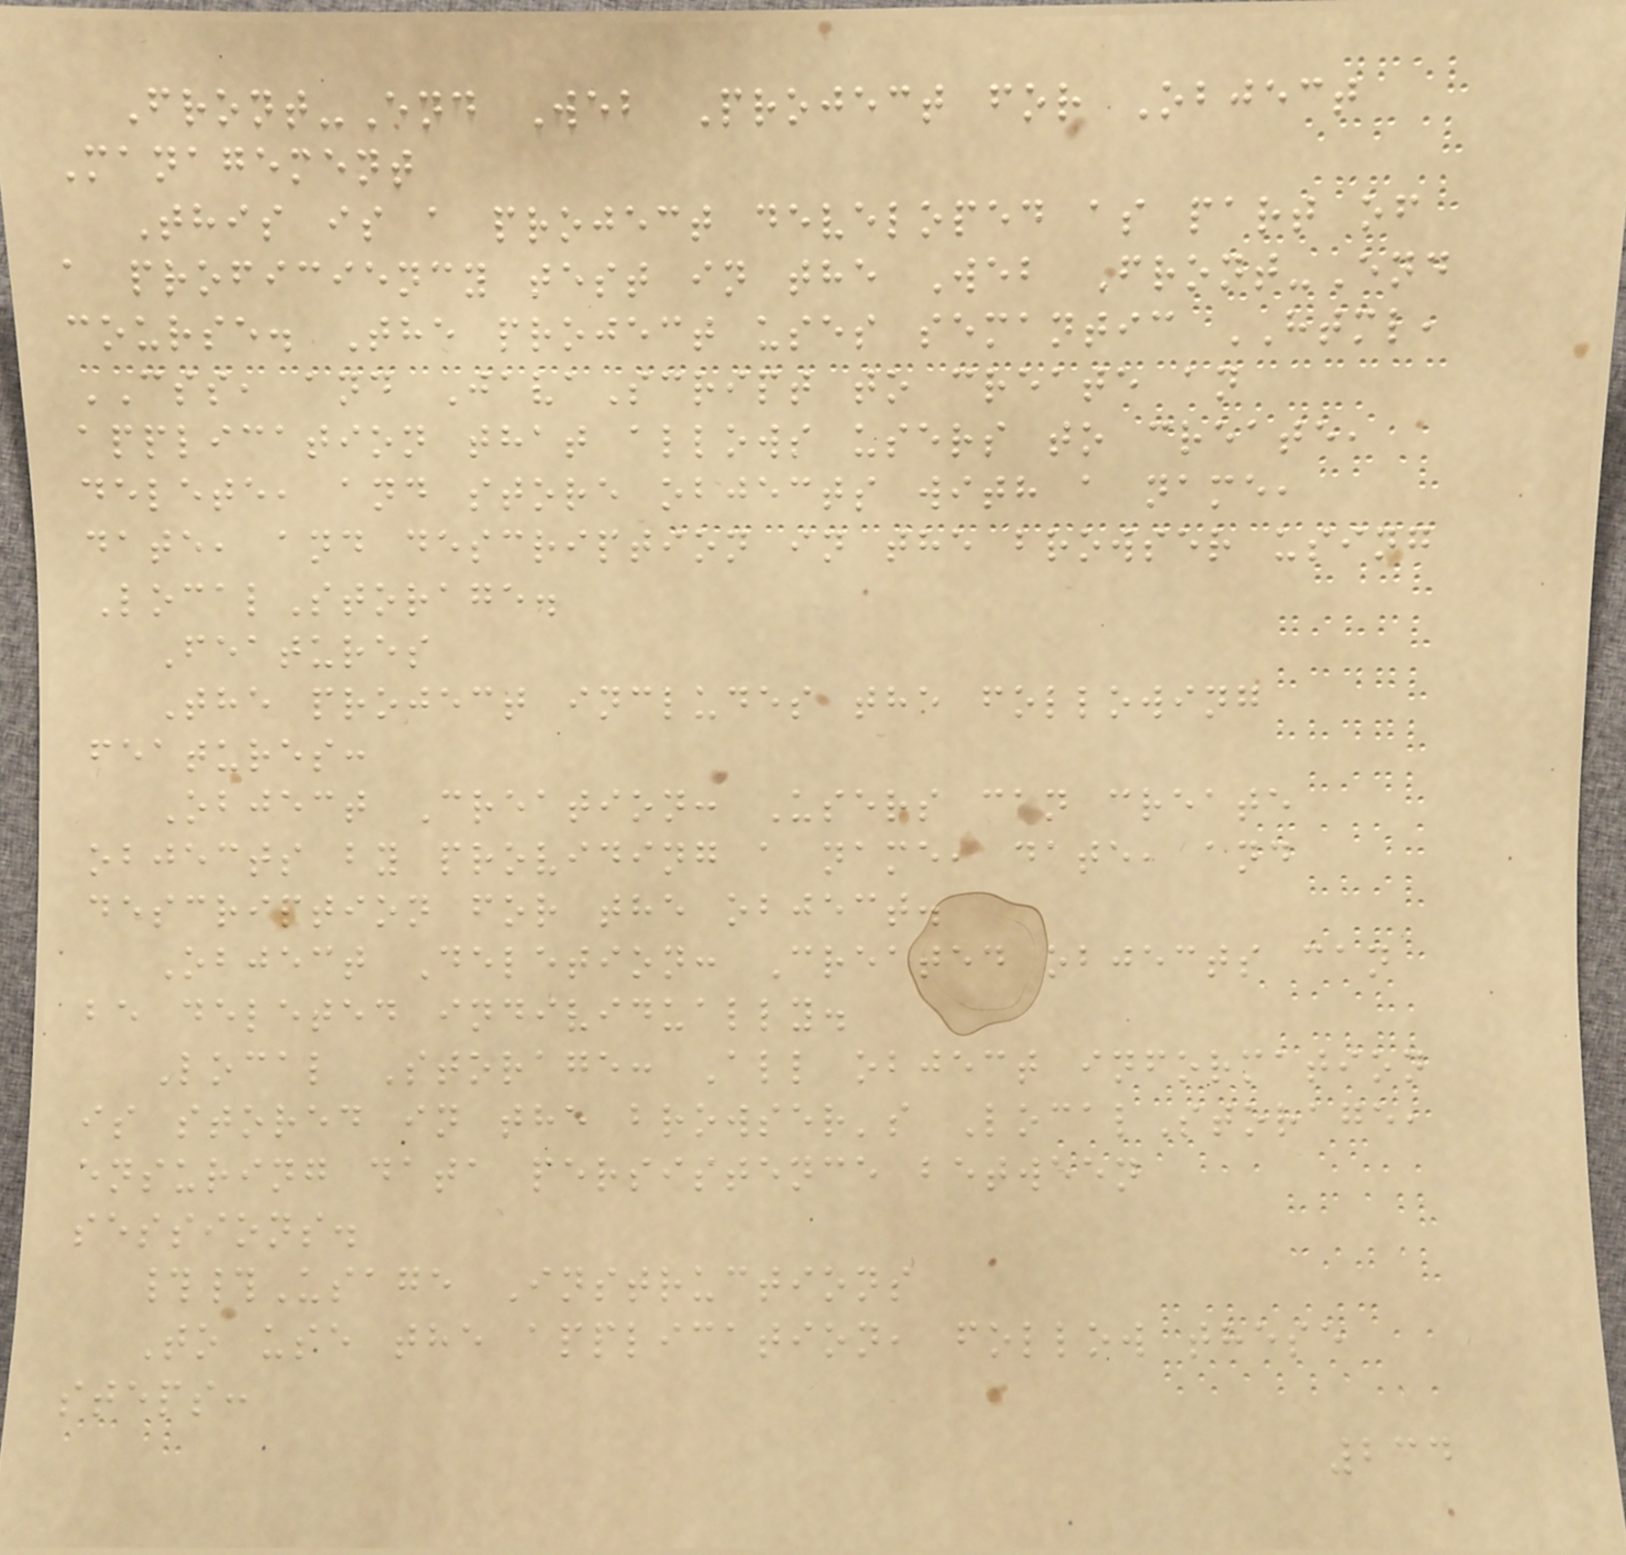Front-End Web Project for Object
Management
This is a project developed as part of
a proficiency test in the Web Front-End
course. The project uses semantic HTML,
CSS, and JavaScript to create an
application that allows users to create,
delete, and store objects with a name,
date, and description in the browser using
LocalStorage.
Features
The project includes the following
features:
Object Creation: Users can create
objects by providing a name, date, and
description for the object.
Object Deletion: Created objects can
be deleted individually.
Local Storage: All object information
is stored in the browser's LocalStorage,
ensuring data persistence between
sessions.
##Usage Instructions
To use the application, follow these
steps:
234
